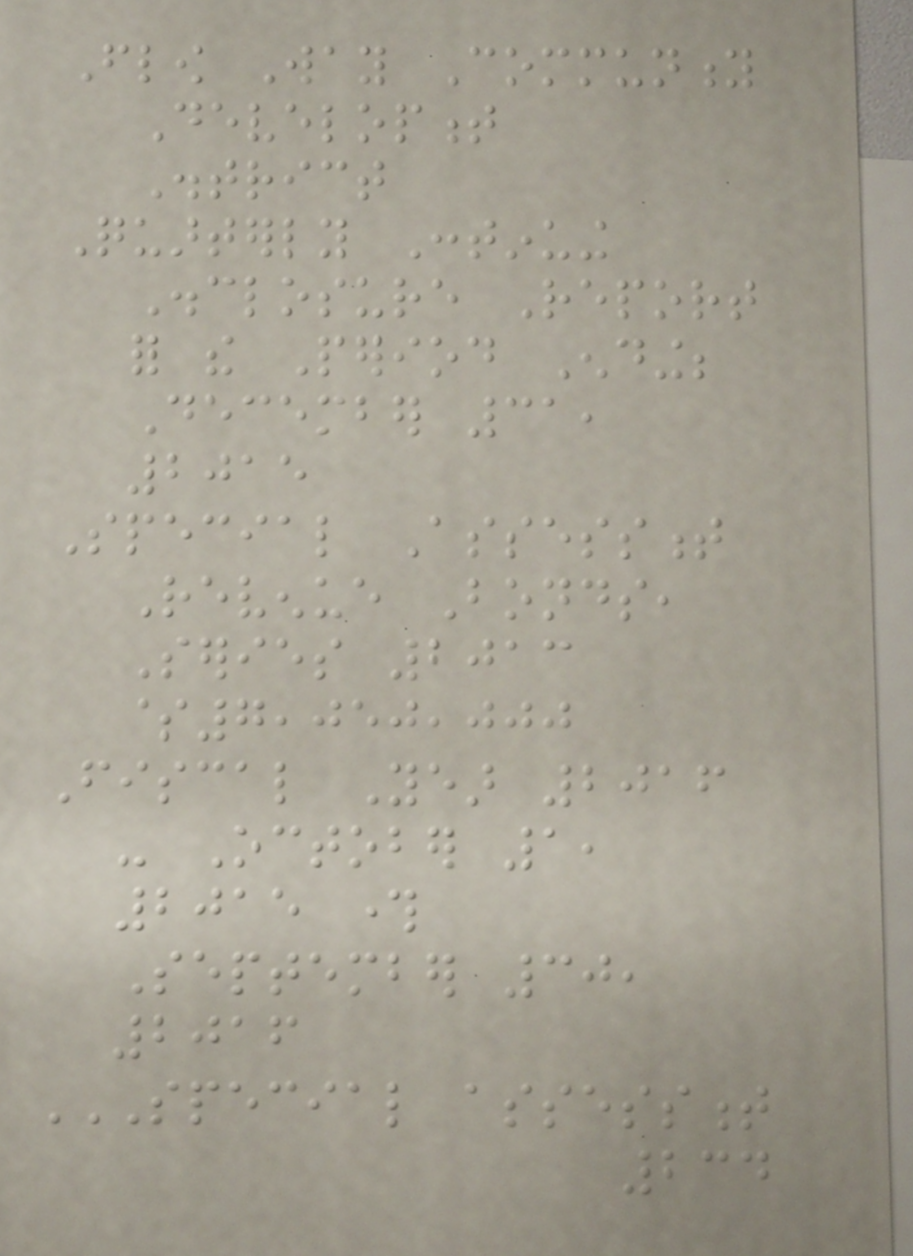Flow Way Community
Development
District
Quarterly Continuing
Disclosure Report
for the Period Ending;
December 31,
2015
Special Assessment
Revenue Bonds,
Series 2013
$7,050,000
Fiscal Year 2016
- October 1,
2015 through
September 30,
2016
SPECIAL ASSESSMENT
234
